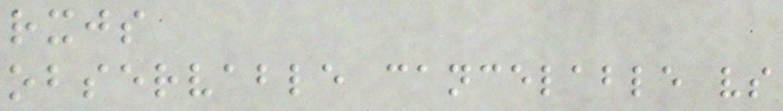rxjs
observable cancelable vs
